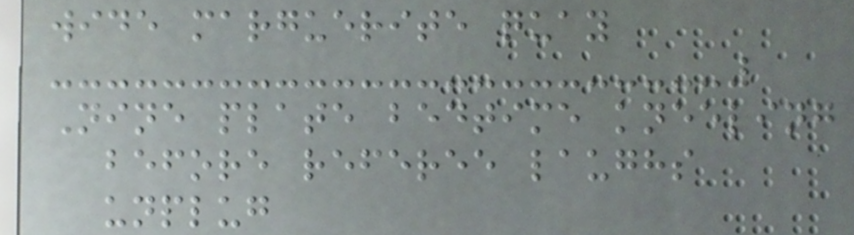wide marguerite quay
Nine plate bedtime kneeling
before referee laughs
unplug
